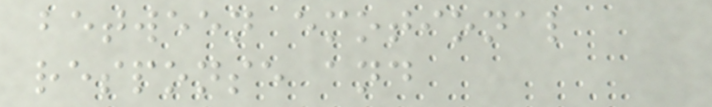between emotional
response and
